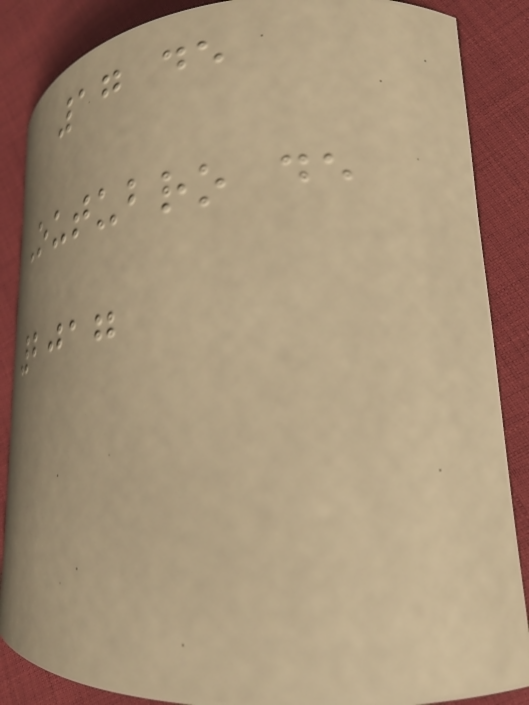17 de
Outubro de
2017
